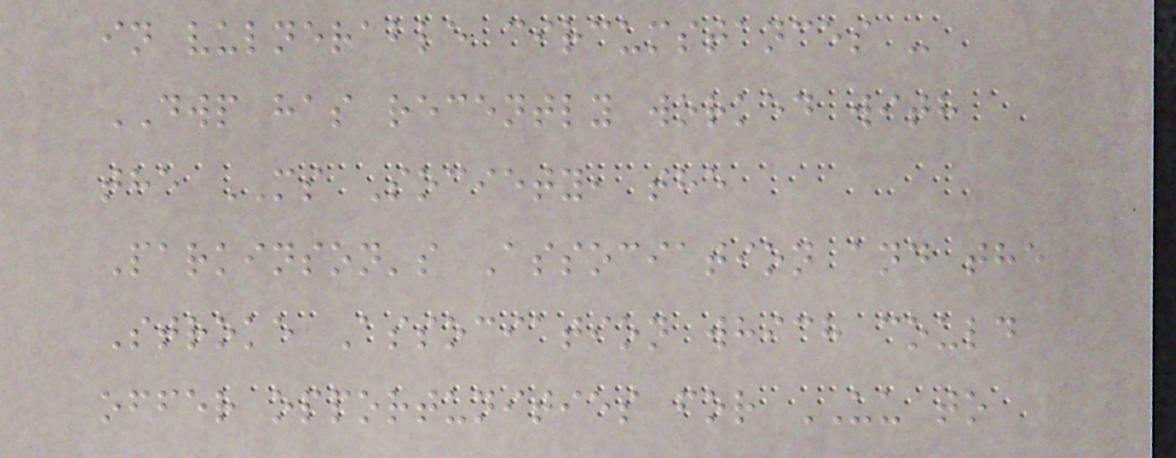in vulnerable circumstances -
DWP has recently worked with
the MS Society, the
Parkinson's Association and the
Stroke Association which could
offer opportunities for UU to
